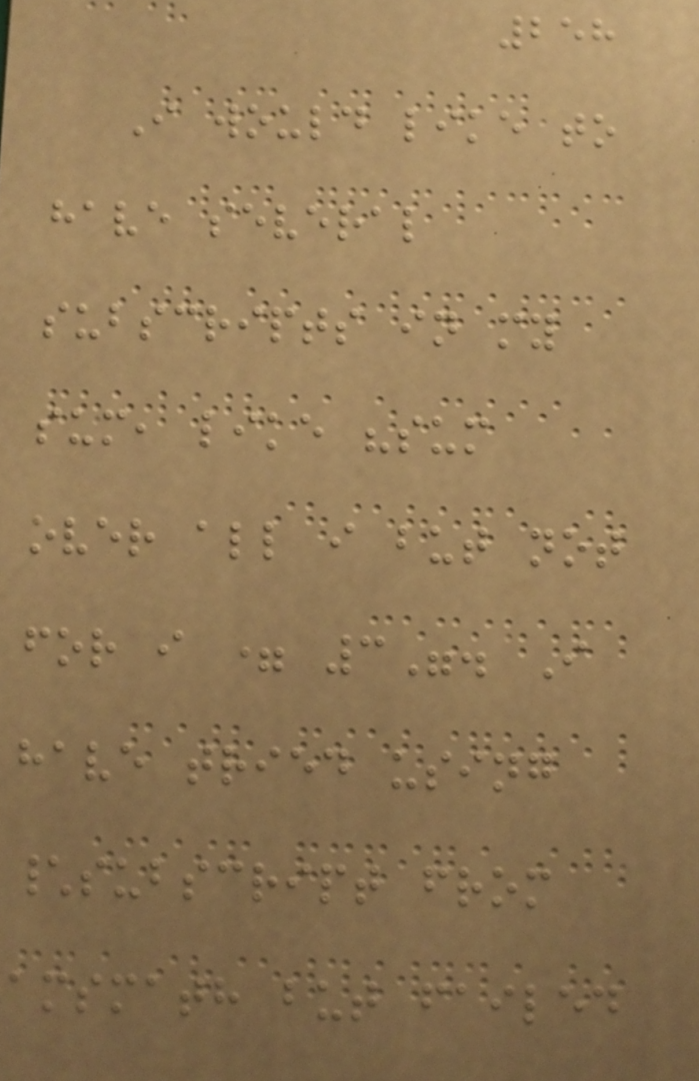258
I would like to
have several
subscripts in my
sum, like "sum
over all i but not
for i = 3". I
have tried using
\subscript from
amsmath but failed
